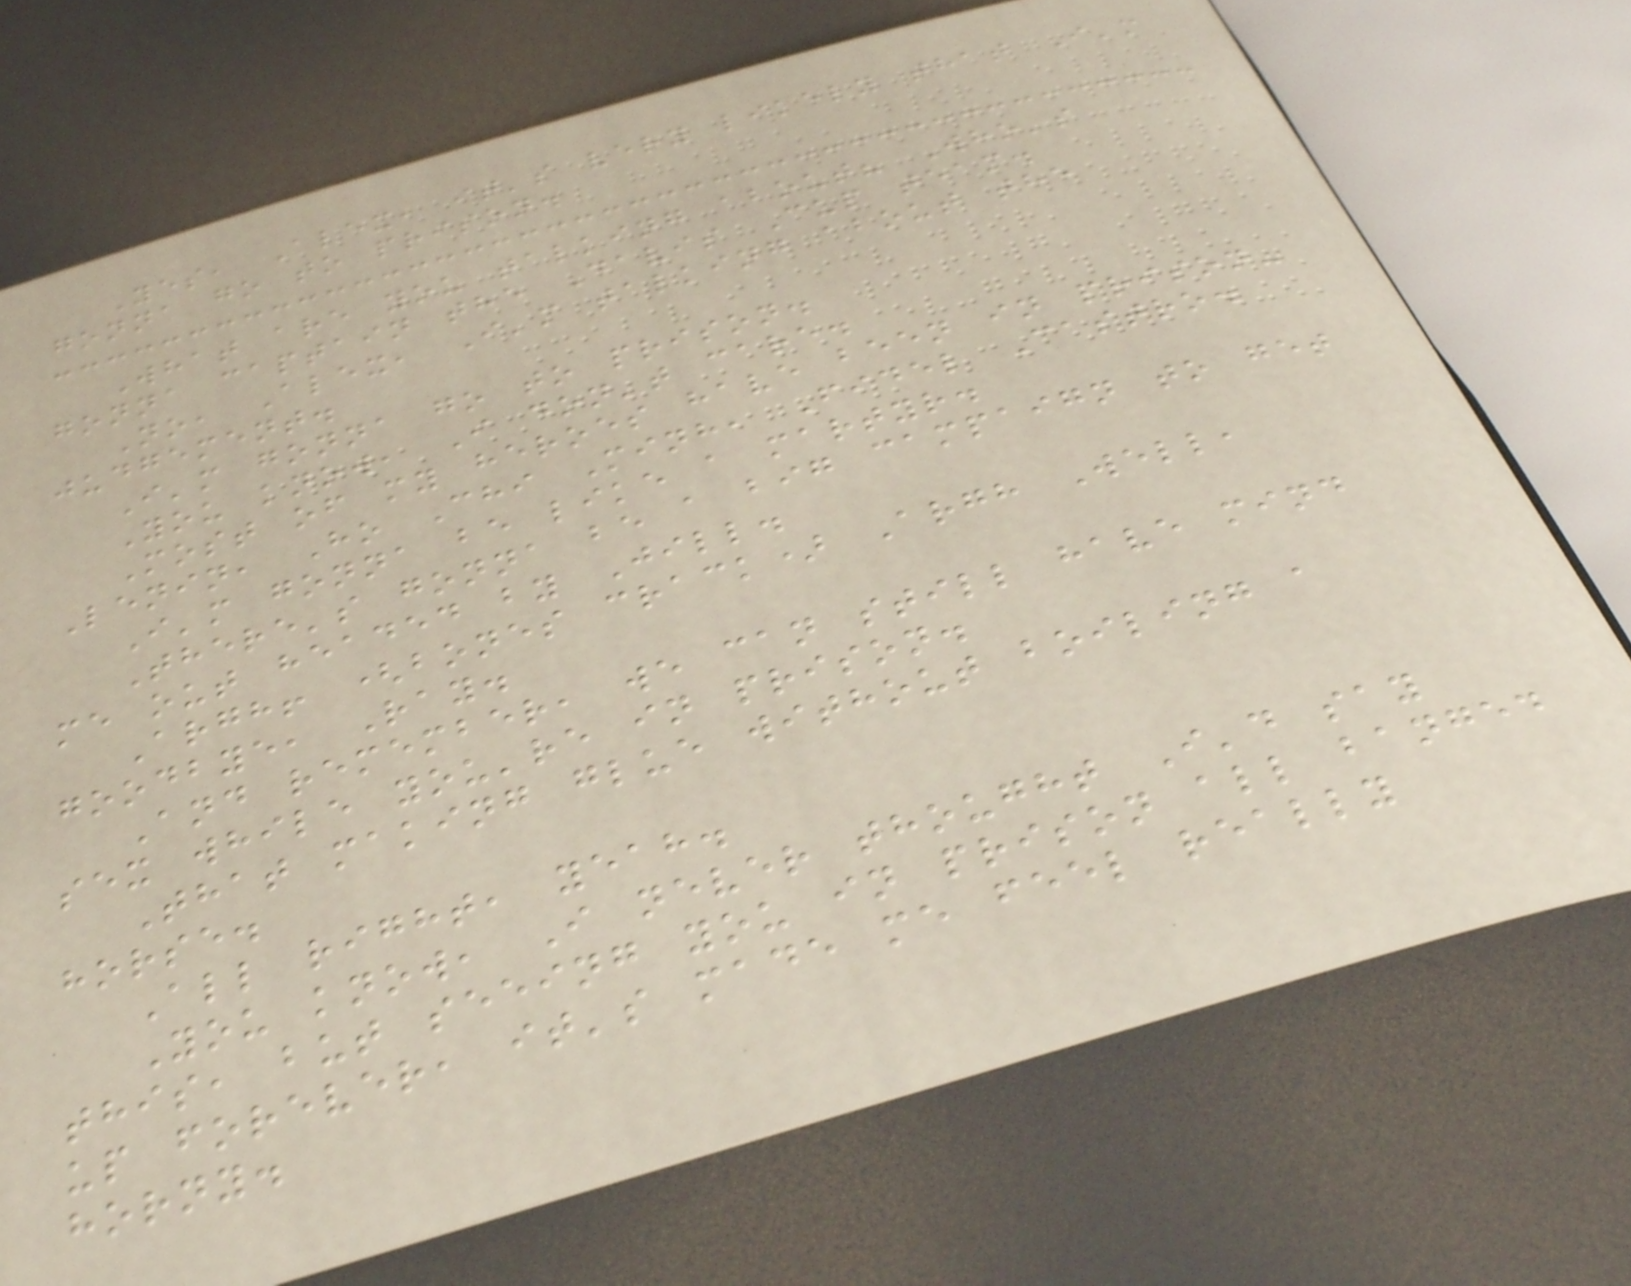Yes, Alex, it's very likely that I'm
gonna go to prison.
What are you talking about? Who's
gonna captain the Davis Cup team.
No, Alex, I'm talking about the
judgement.
I'm gonna go to prison.
You know, I don't care.
Most of my heroes have been in prison-
Lenin, Ho Chi Minh, Fidel Castro.
I'm gonna be like a martyr.
There's gonna be a big campaign to get
me out headed by Jill.
Argh! (bones crack) Argh Well,
goodbye, Ray.
And remember, we can still have mind
sex while you're in prison.
That making glue without boiling a
horse.
All right, yeah.
You know, I never thought I'd say
this, but seeing you in prison all banged
up forever, it's made me feel really
horny.
